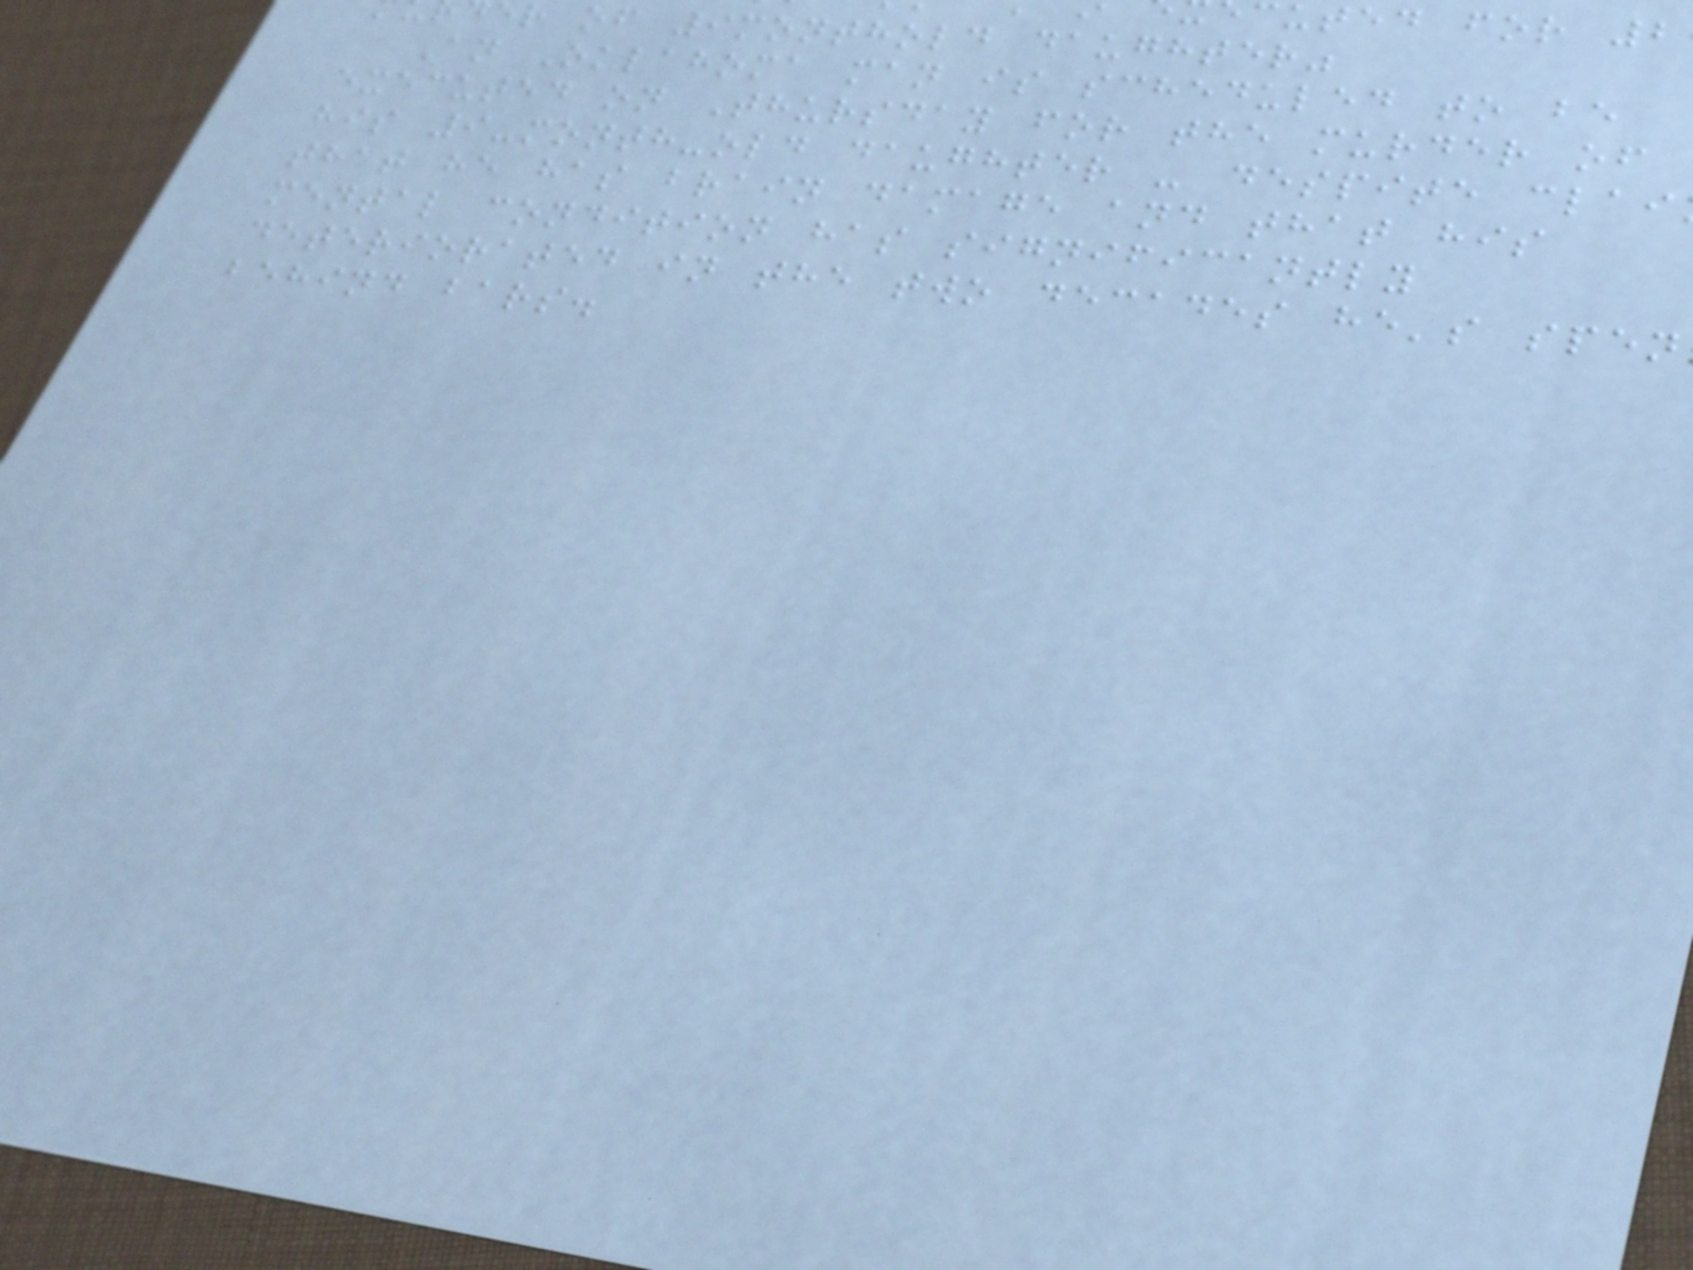uted for 2
r of 9monthold daughter"
An Oklahoma man is scheduled to be
executed on Thursday for the murder of
his 9-month-old daughter - despite clai
that he has brain damage and that his
mental condition has significantly
deteriorated in the two decades he's spen
behind bars.
